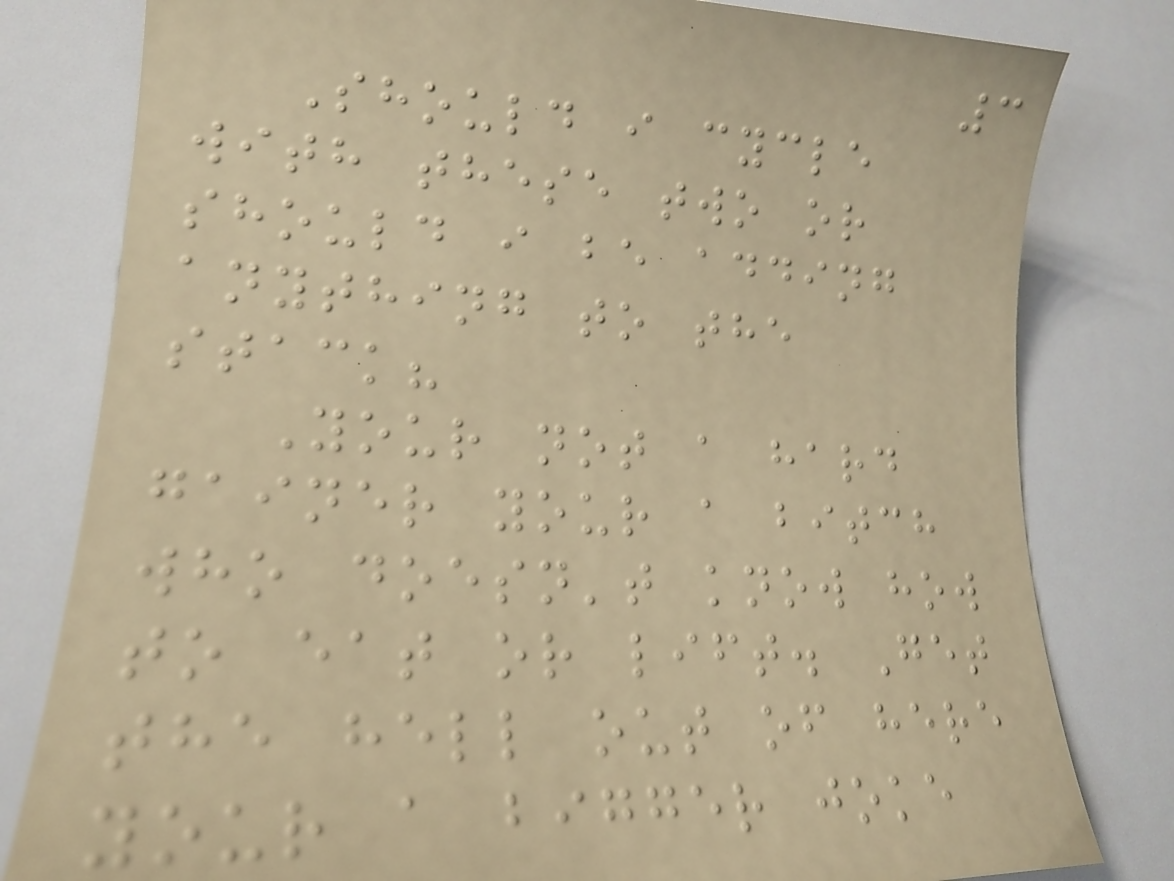3
Should i cycle
with these two or
should i be adding
anything to the
stack?
Your not a hard
gainer your a bitch
who doesn't know how
to eat or lift. Get
the hell out of here
your a bigger joke
